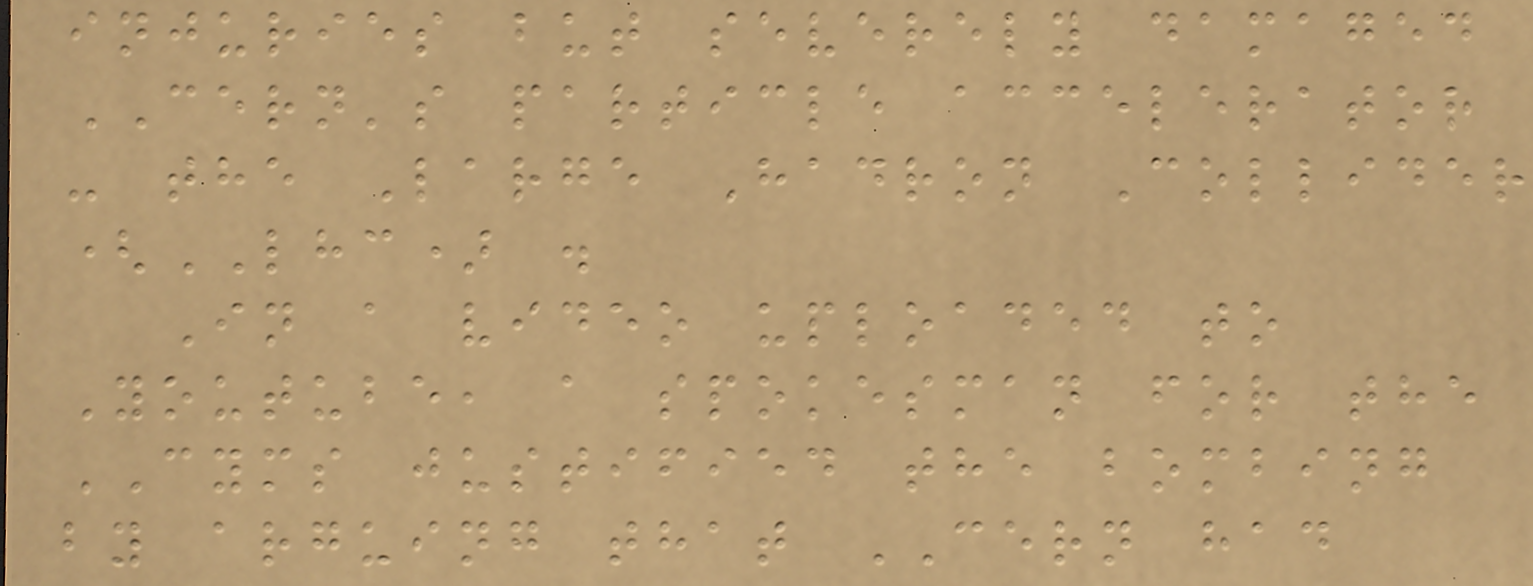injuries but severely damaged
CERN's particle accelerator
- the Large Hadron Collider
(LHC) .
In a video uploaded to
Youtube, a spokesman for the
CYMS justified the bombing
by arguing that CERN had
